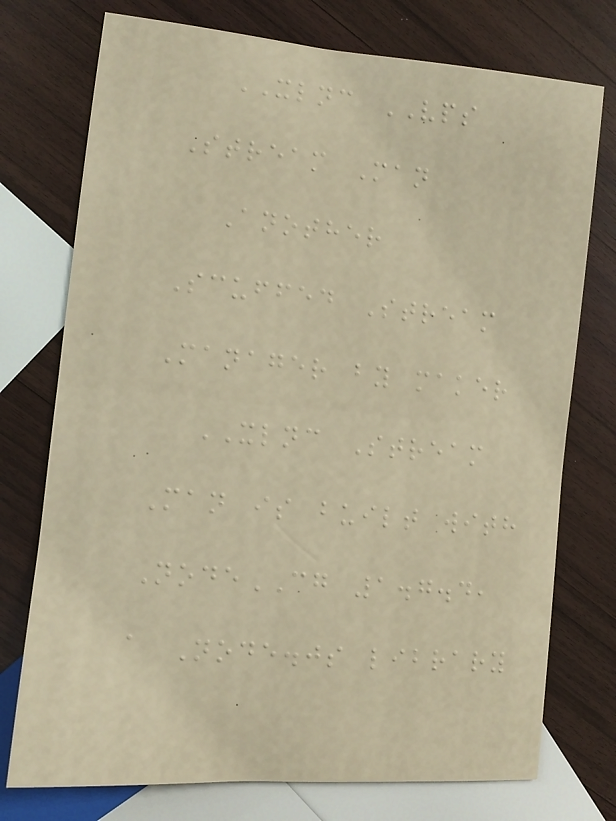XLNC VPS
Stream Man
Another
Scuffed Stream
Manager by maker
XLNC Stream
Man is built with
NodeCG 1.7.4,
a Node.js library
